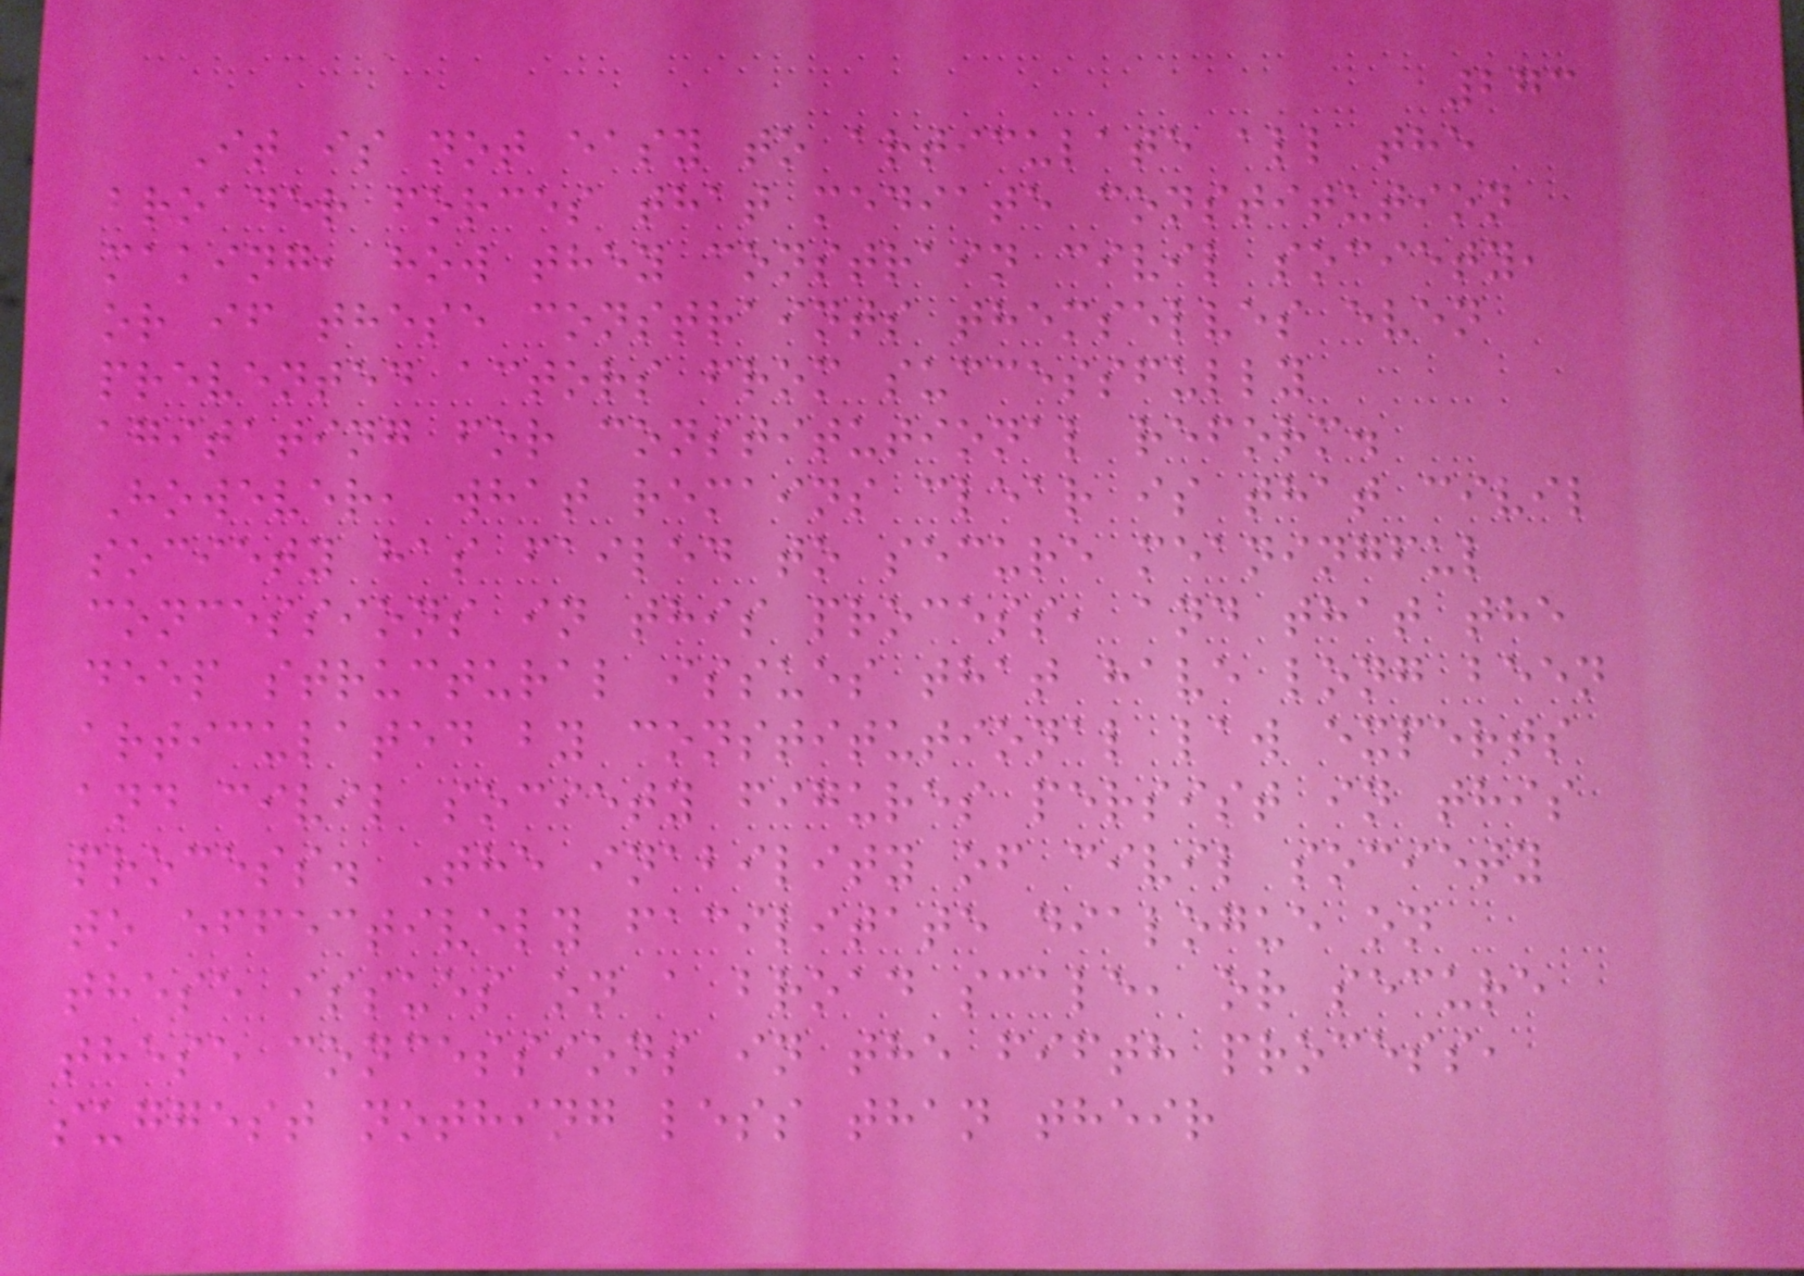273
It is not easy to articulate all the
broader forces that mediate constitution
making, how they constrain civil society,
or if these constraints themselves even
prevented actors from successfully
agitating for constitutional reform.
However, what remains clear is that civil
society has failed to secure meaningful
concessions in this process, and that the
deep structural issues that have long been
articulated by constitutional law experts
and civil society figures persist in this
process. The inability of civil society
to effectively facilitate dialogue on
these issues on a broad scale, or secure
these concessions in the fifth process,
suggest nothing less than their
